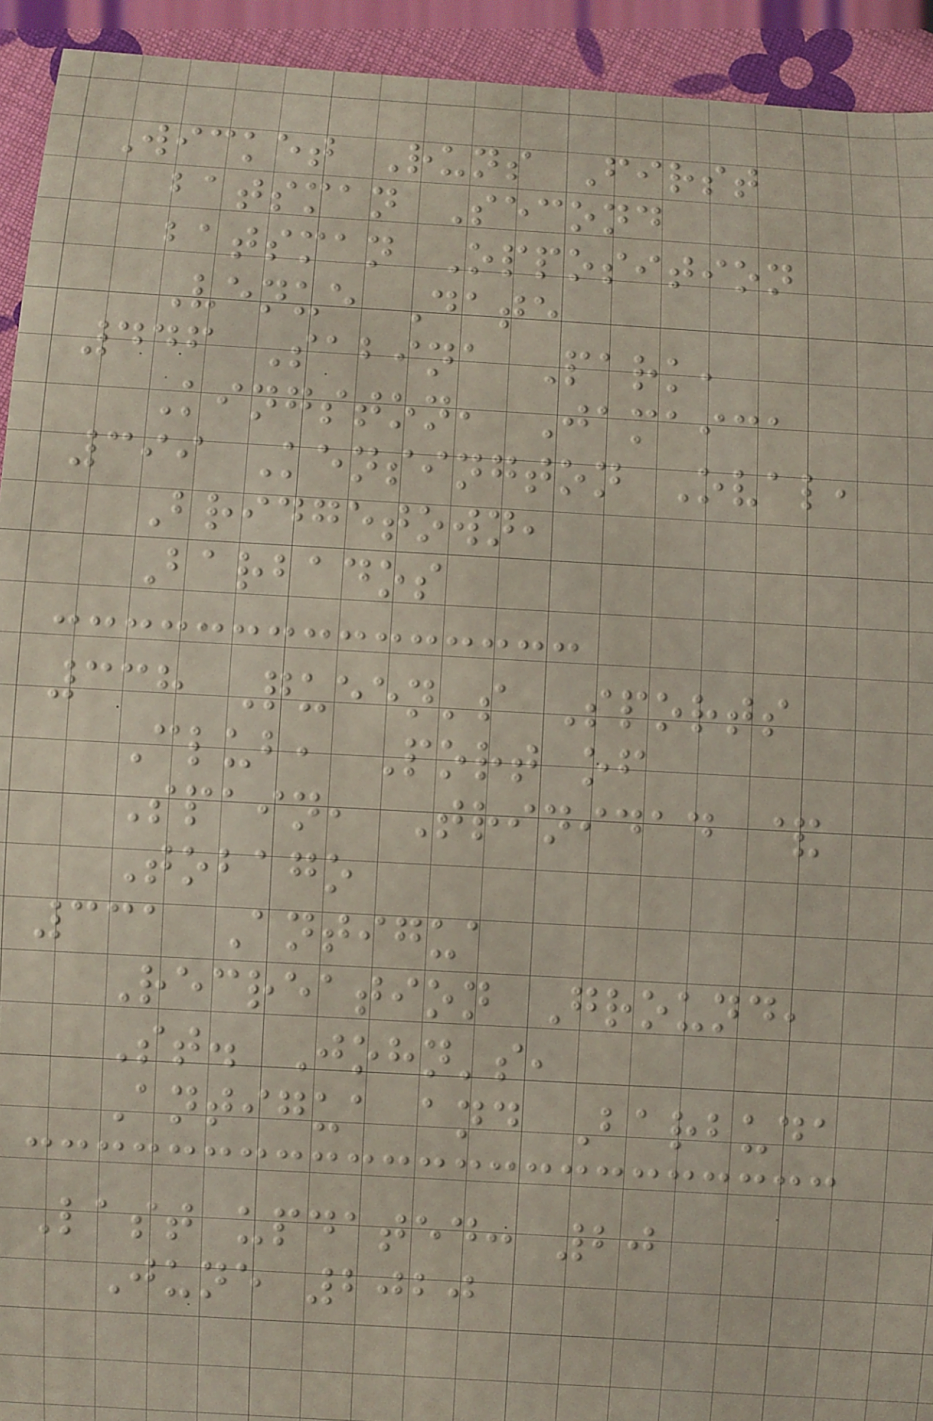Wicket Runs First
batsman Second
batsman Opposition
Venue Date
446 Sabina Park,
Kingston, Jamaica
399 Kensington Oval,
Bridgetown,
Barbados
338 Queen's Sports
Club, Port of
Spain, Trinidad &
Tobago
331 Antigua
Recreation Ground,
St. John's,
Antigua and Barbuda
Last updated: 20
June 2020
